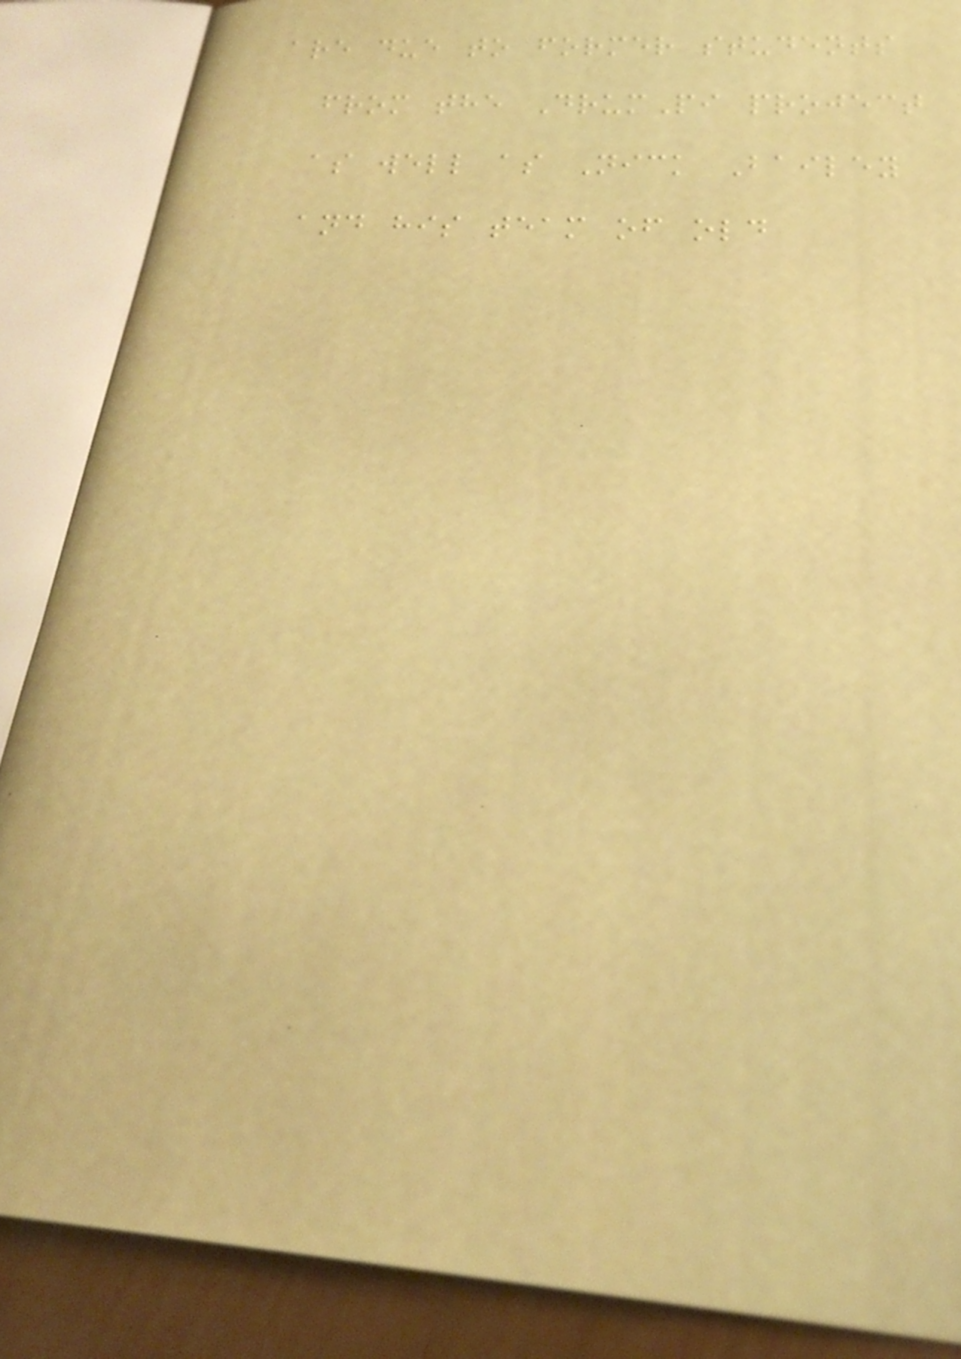are due to former students
from the DrumPi project
as well as Nick Bailey
and his team of old
